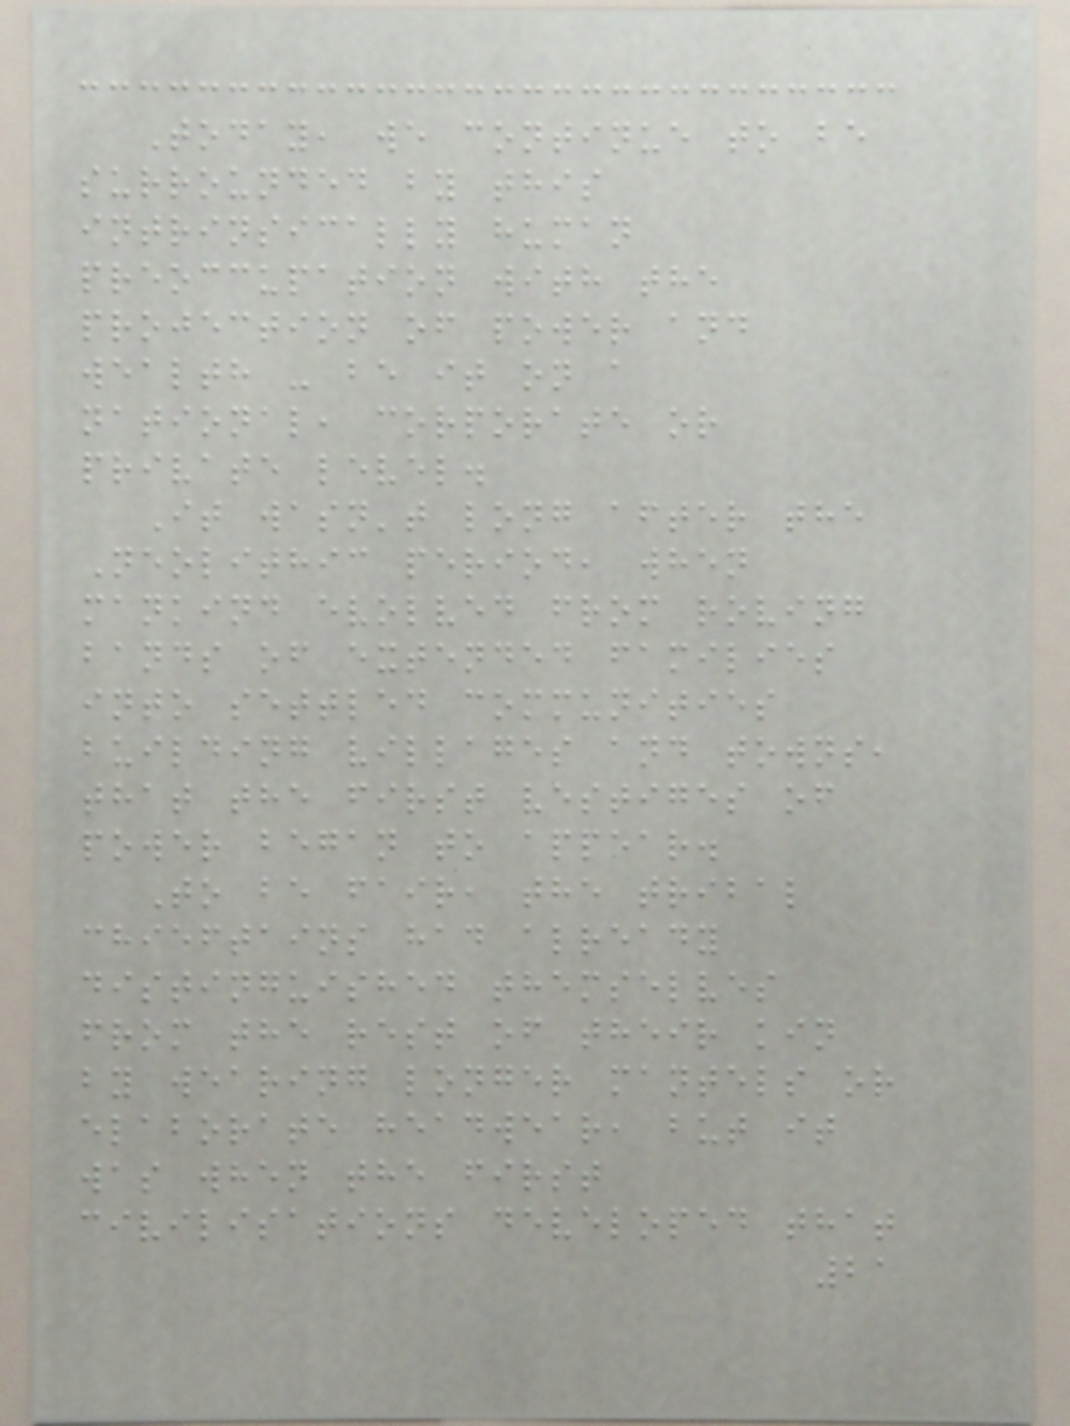Today, we continue to be
surrounded by this
intrinsically human
preoccupation with the
projection of power and
wealth - be it on a
national, corporate or
private level.
It wasn't long after the
Neolithic period, when
mankind evolved from roving
bands of extended families
into settled communities
building villages and towns,
that the first vestiges of
power began to appear.
To be fair, the tribal
chieftains had already
distinguished themselves
from the rest of their kin
by wearing longer mantels or
elaborate headwear, but it
was when the first
civilisations developed that
21
